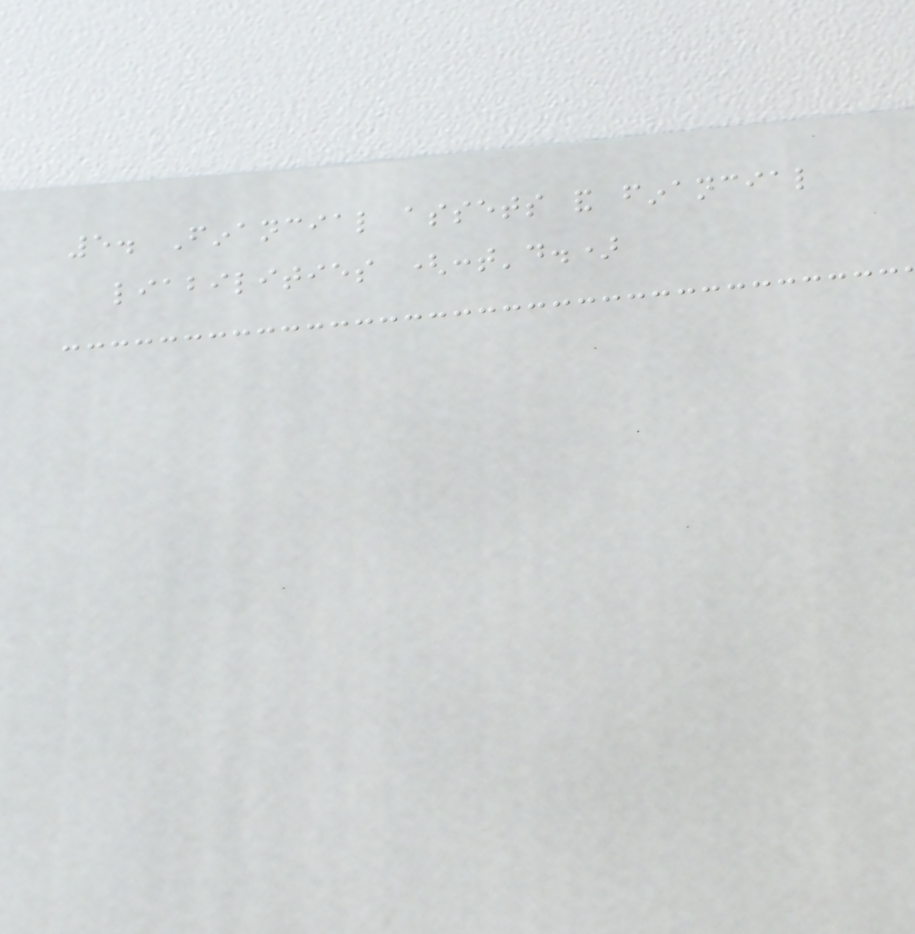5. Financial assets and financial
liabilities (cont'd.)
